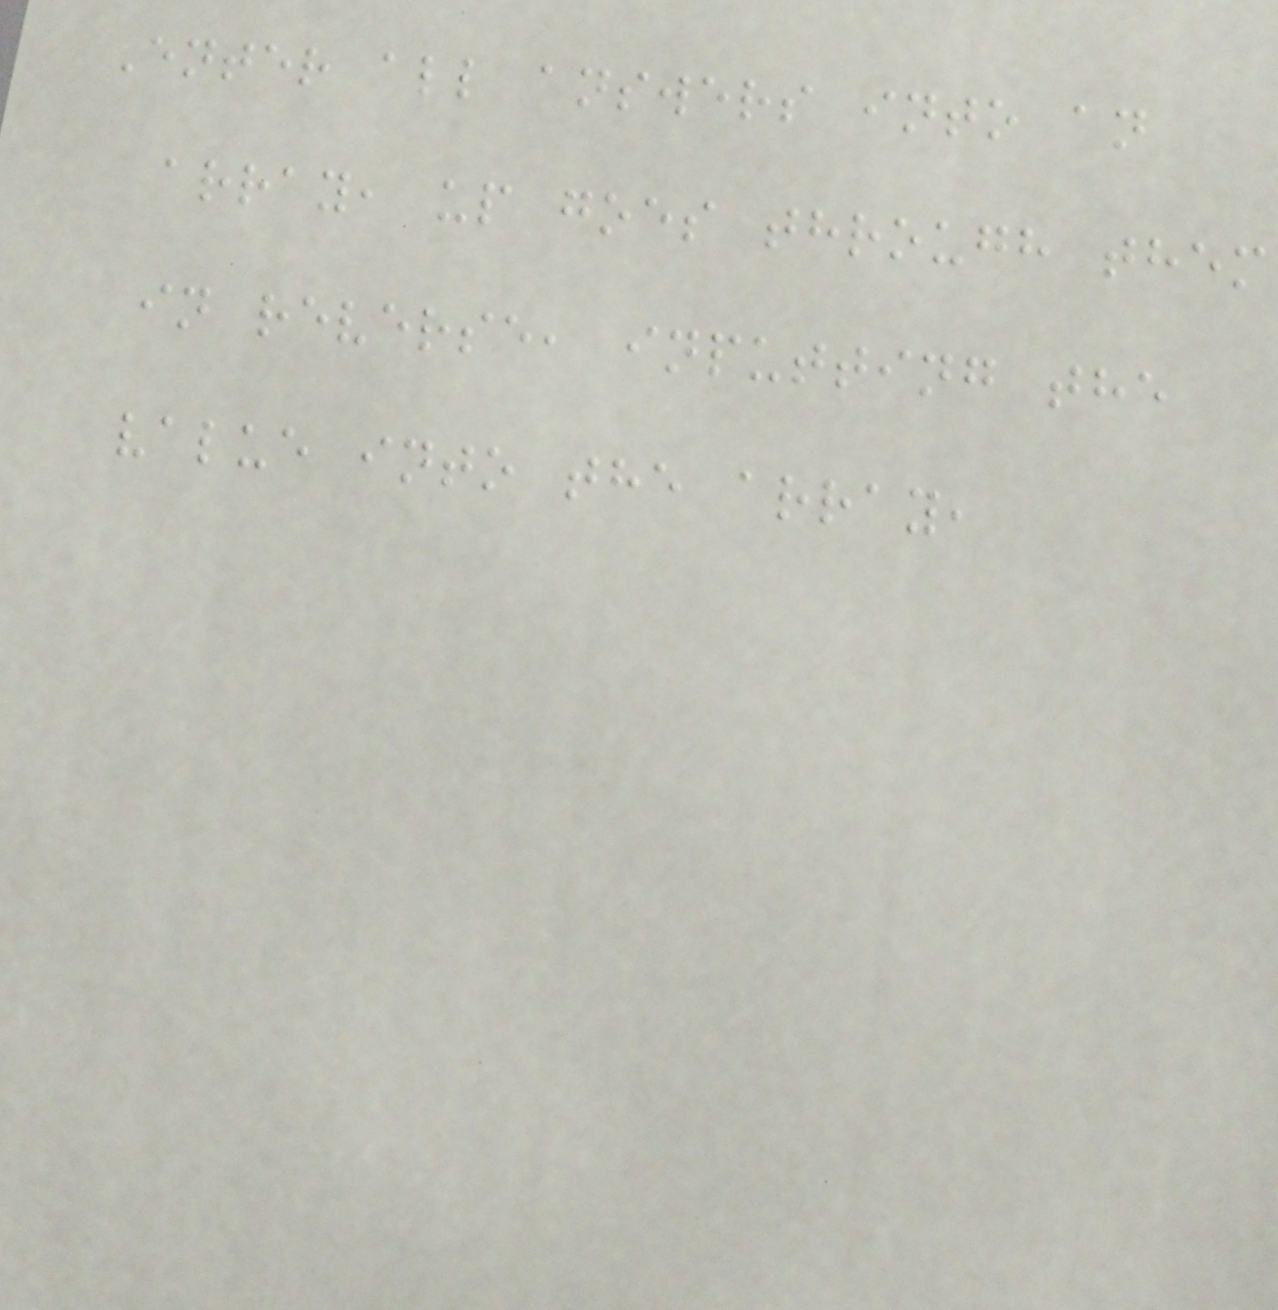Enter all answers into an
array, up goes through them
in reverse, inputting the
value into the array,
